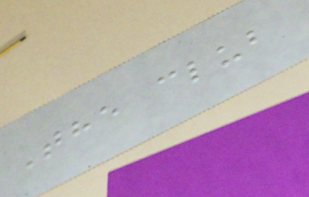The club
